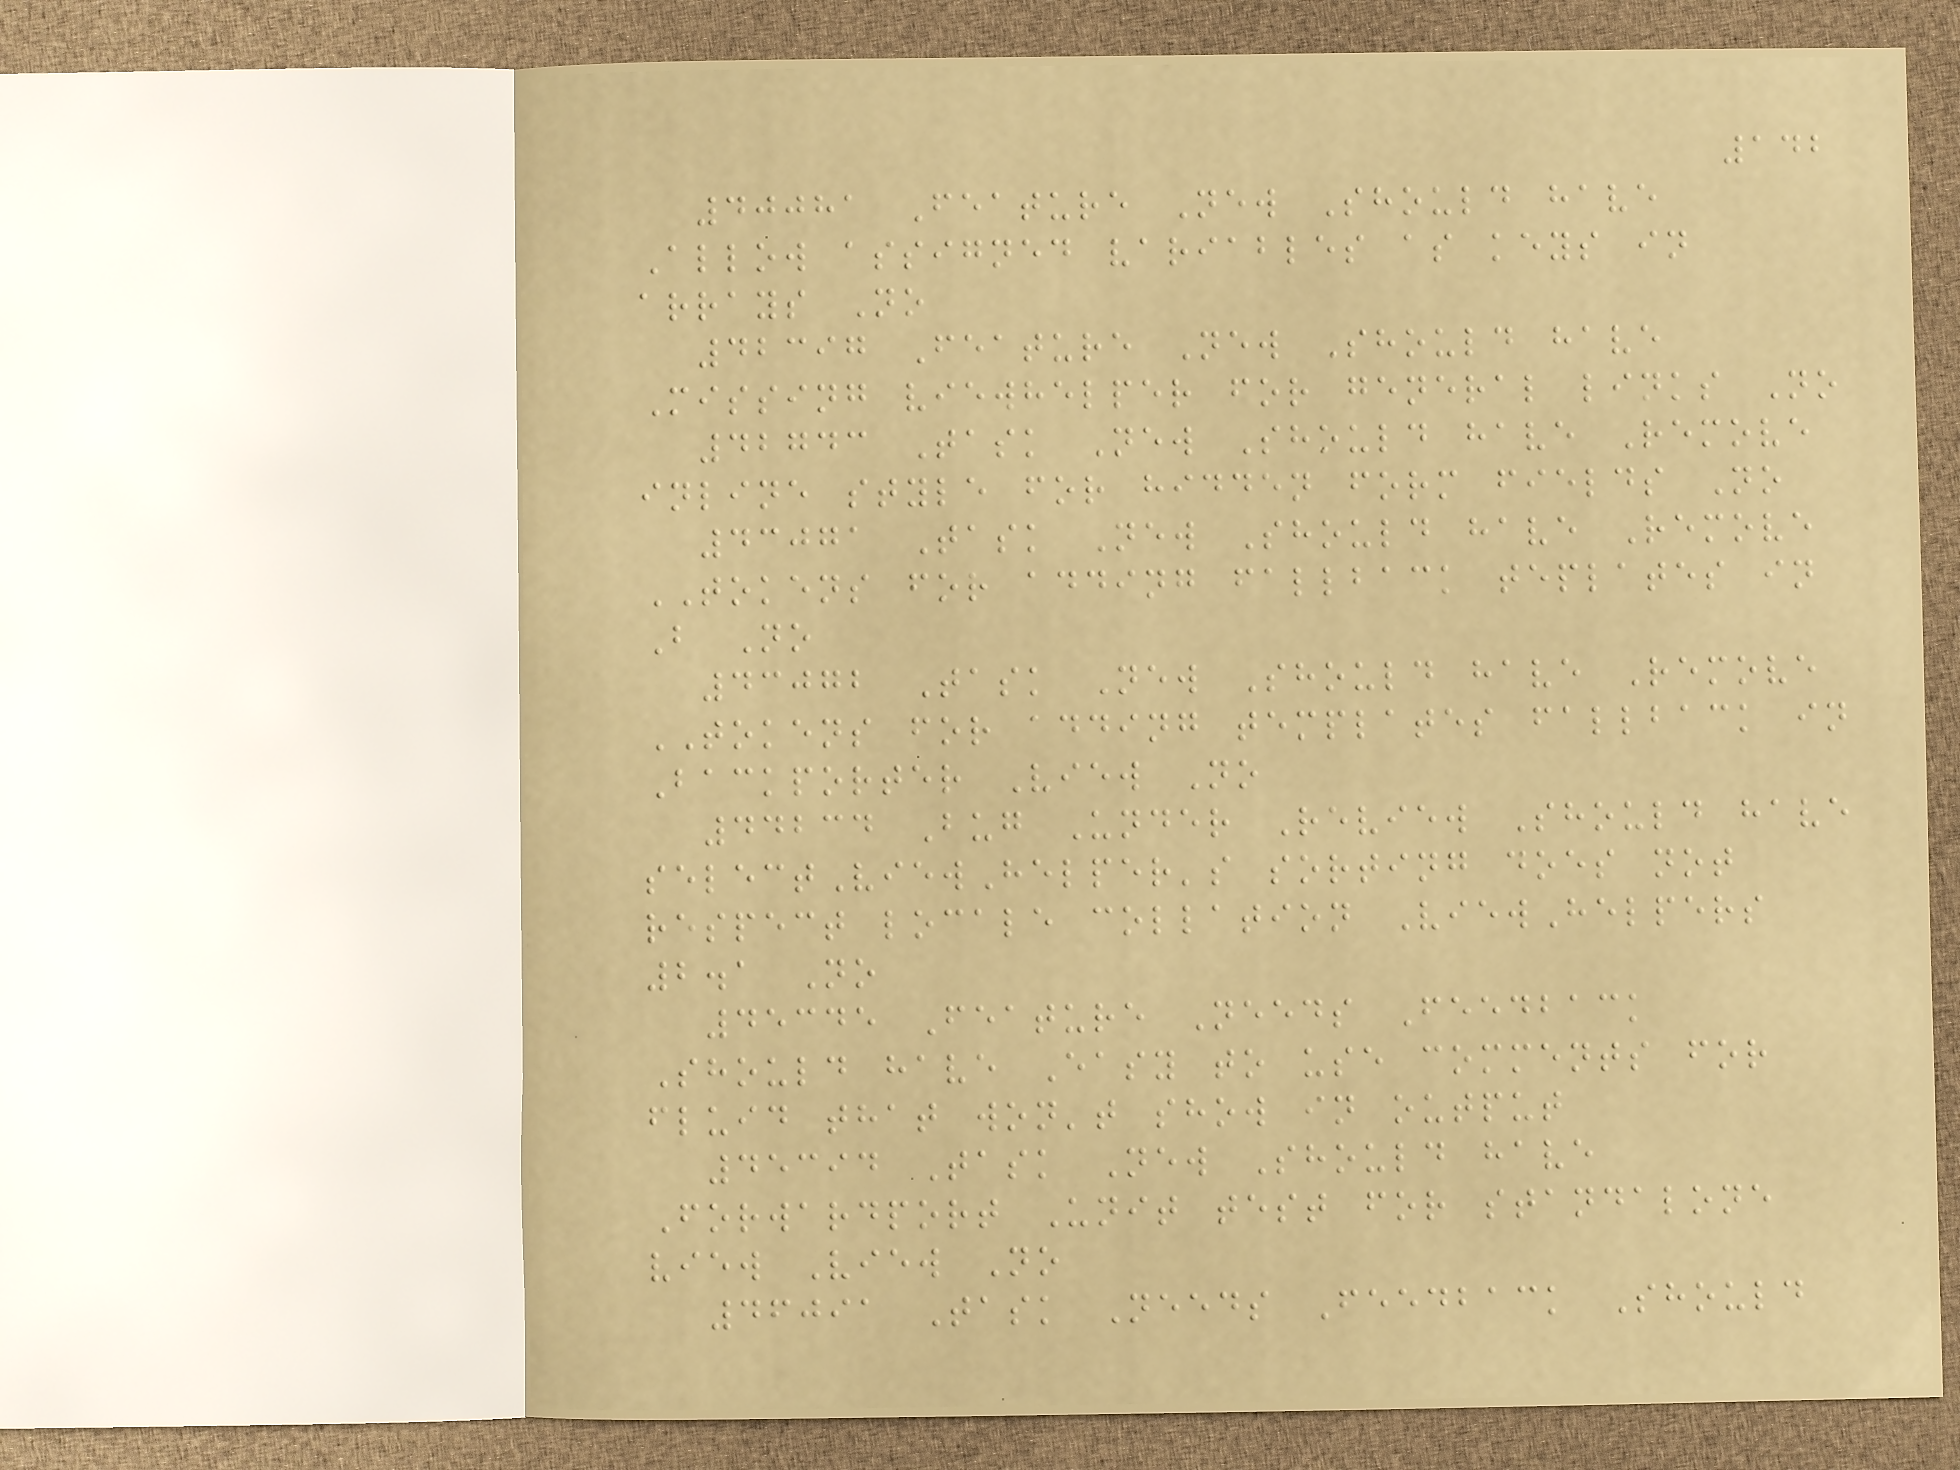142
40081 Feature New Should have
Allow assigned variables as keys in
arrays No
42397 Feature New Should have
Missing viewhelper for general links No
42743 Task New Should have Remove
inline style for hidden form fields No
43071 Task New Should have Remove
TOKENS for adding fallback teplates in
B No
43072 Task New Should have Remove
TOKENS for adding templates fallback in
Backporter View No
44234 Bug Under Review Should have
selectViewHelper's sorting does not
respect locale collation ViewHelpers
2.1 No
45345 Feature Needs Feedback
Should have Easy to use comments for
fluid that won't show in output
45394 Task New Should have
Forwardport Unit test for standalone
view View No
46091 Task Needs Feedback Should
